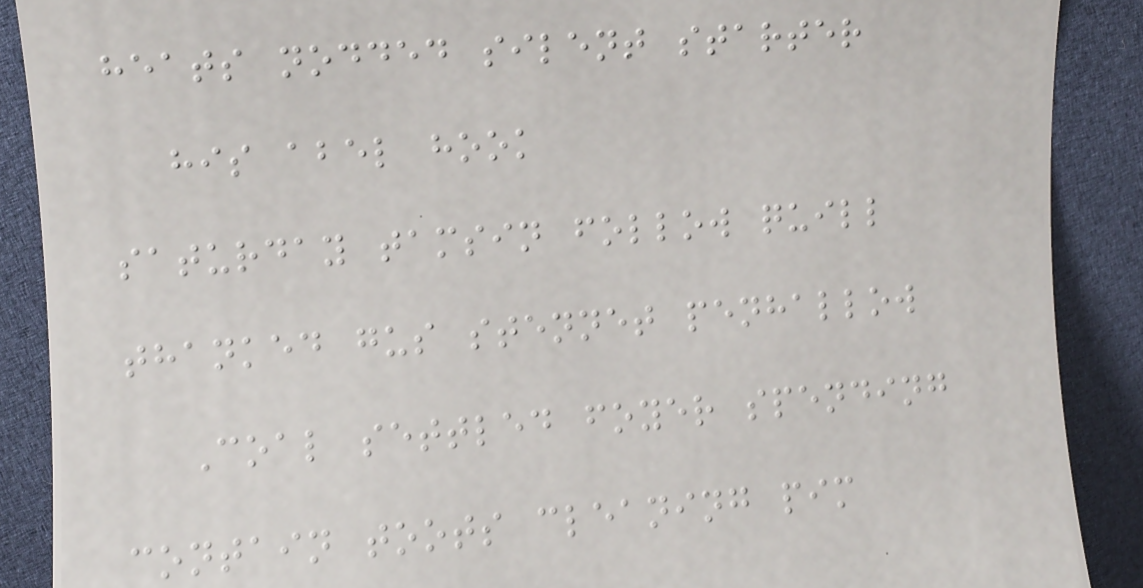heats nodded silent starter
his abel hook
saturday tamsin follow quill
thanked gus stennet penhallow
Coal settled foyer spending
contain toots cleaning pim
